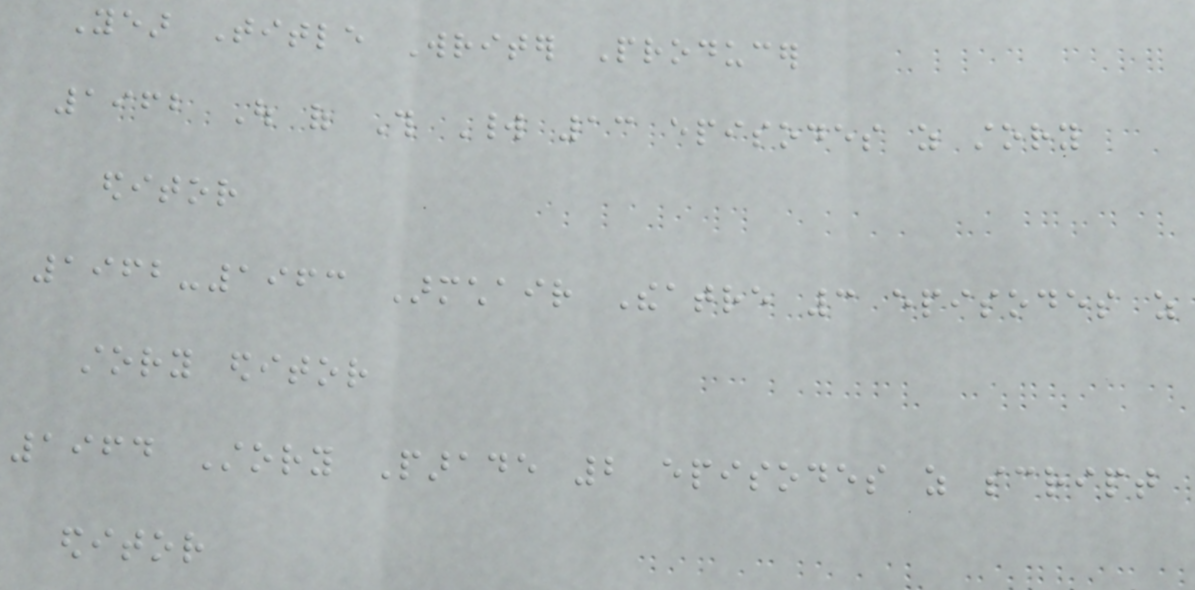Year Title Writer Producer
1962 Out of This World 13 episodes as story
editor
1962-1963 Armchair Theatre 3 episodes as
story editor
1964 Story Parade 2 episodes as script
editor
